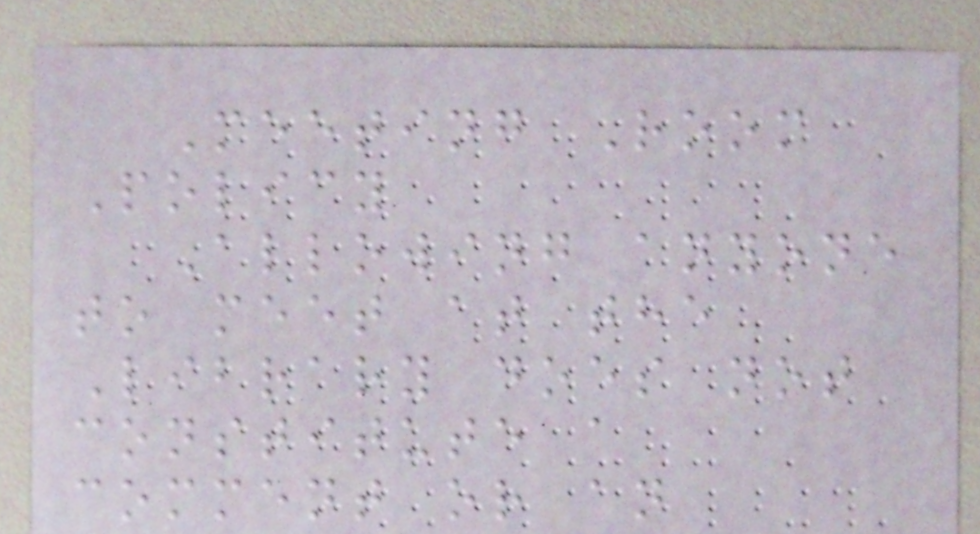Meeting Room
Policy
Allowing anyone
to meet at the
Library does not
constitute a
comment or an
